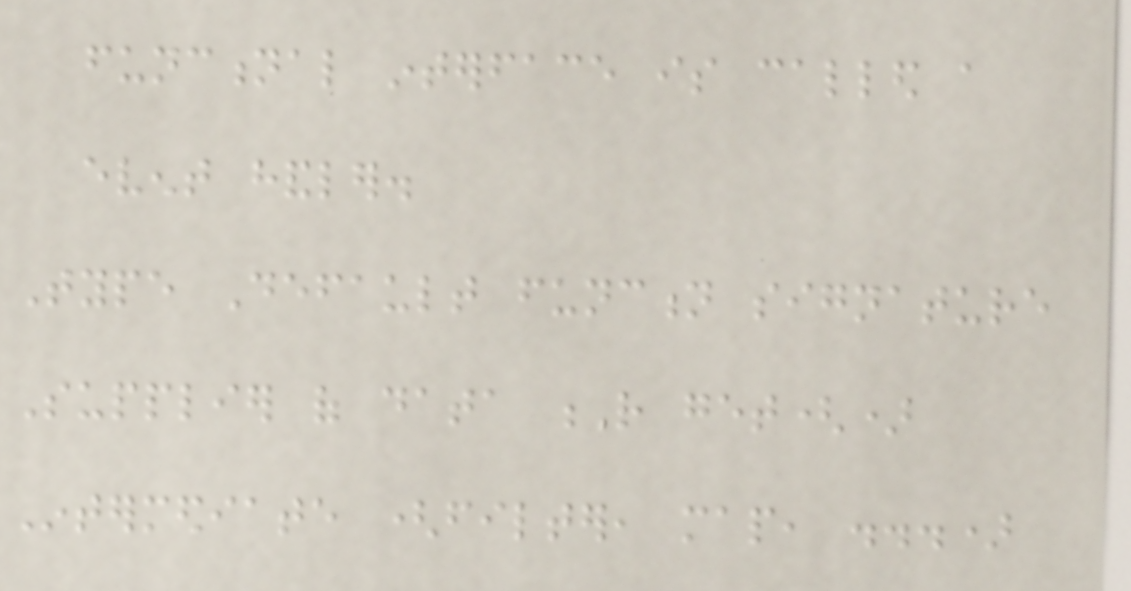functional interface is called a
event handler.
Type Default function signature
Supplier of data R get()
Intermediate (filter, map, ...)
